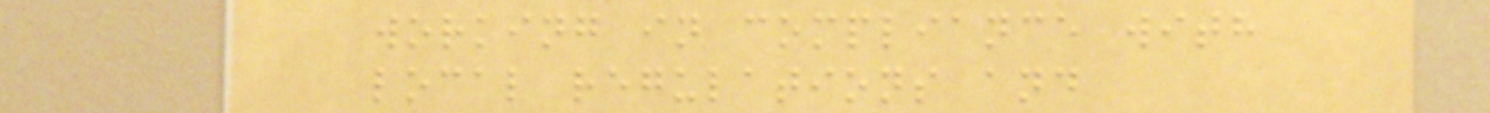working in compliance with
local regulations and
